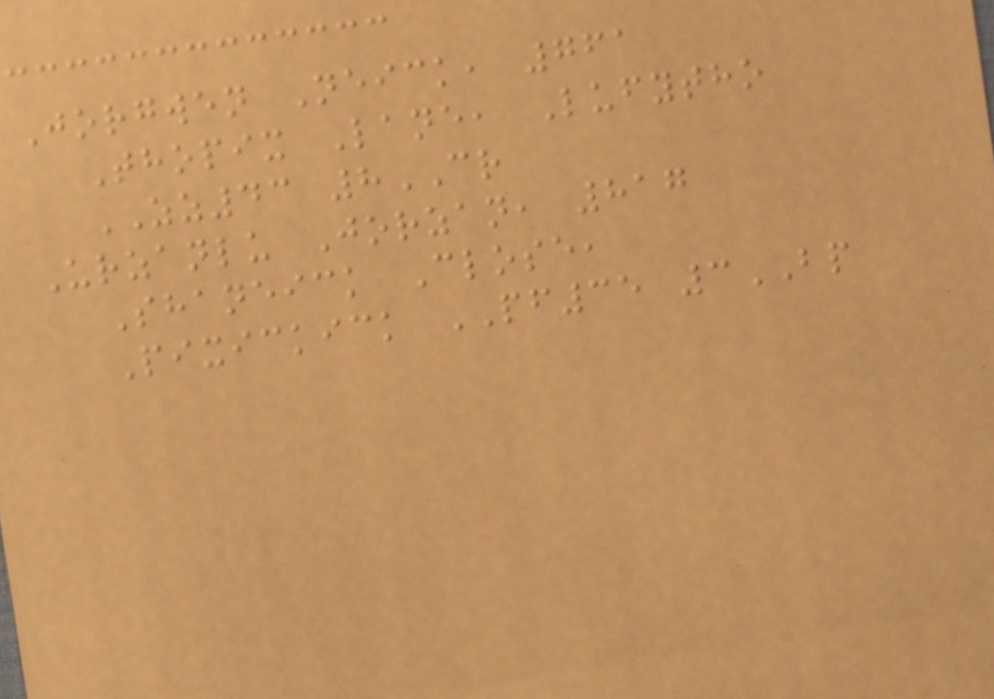Jorgwen Neick, 761
Thopix Lane, Lufytho
ZZ43 8CR
Urzanlu Jorzan, 817
Shaneick Close,
Pixickick PF35 3BP
